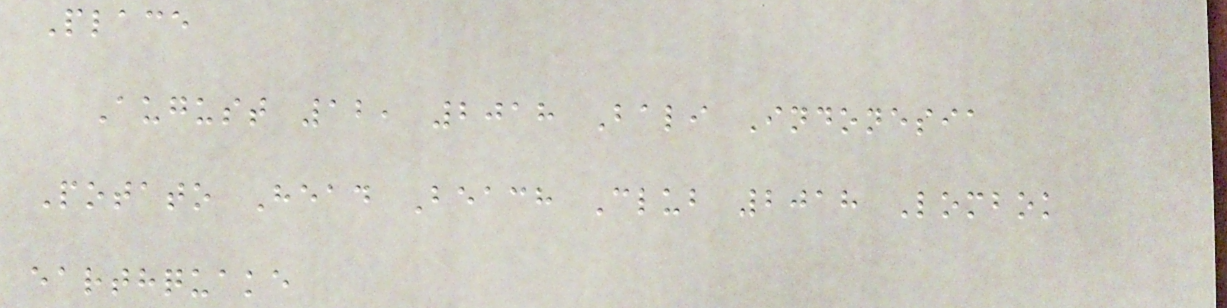Place
August 12, 2018 Bali Indonesia
Potato Head Beach Club 2018 Lombok
earthquake
